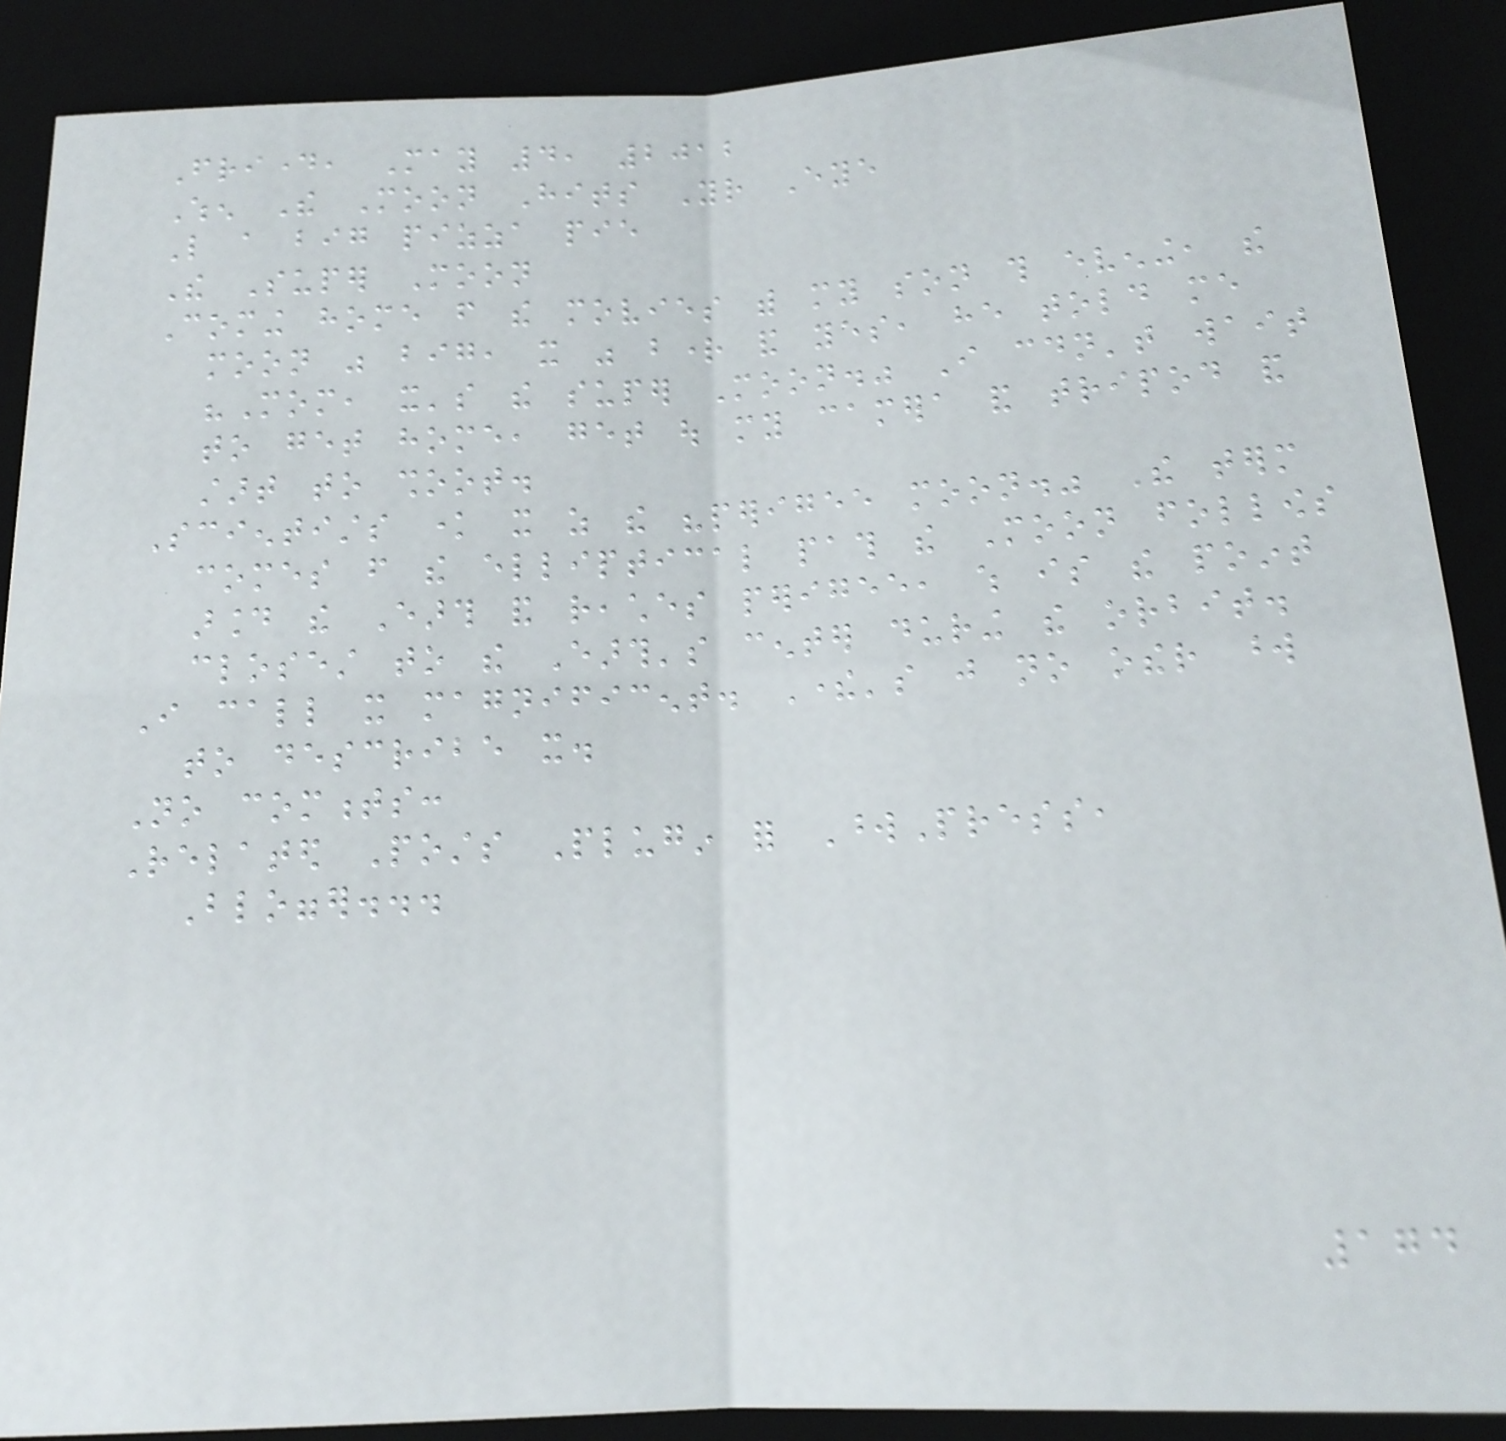Friday, May 4, 2012
When The Moon Hits Your Eye
Like a big pizza pie
The Super Moon
Coming home from the movies with my son this evening, the
moon was big, it was bright and yes, he told me
"Mom, it's the super Moon." I couldn't wait
to get home, get out my camera and tripod and
start to shoot.
Scientists know it as the "perigee moon." The term
comes from the elliptical path the Moon follows
around the Earth and reaches perigee, which is the point
closest to the Earth's center during the orbit.
I call it magnificent. There's just no other word
to describe it.
No comments:
Related Posts Plugin for WordPress,
Blogger...
174
